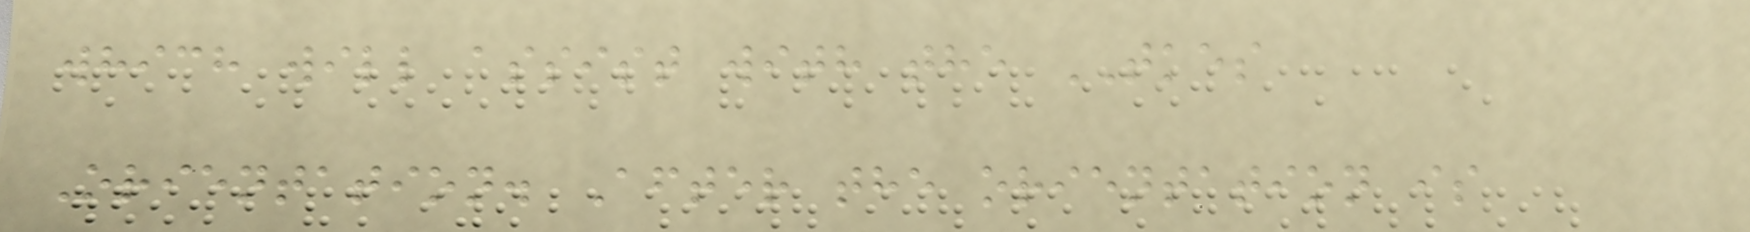which will assist with the TKES
Orientation. After the orientation is
